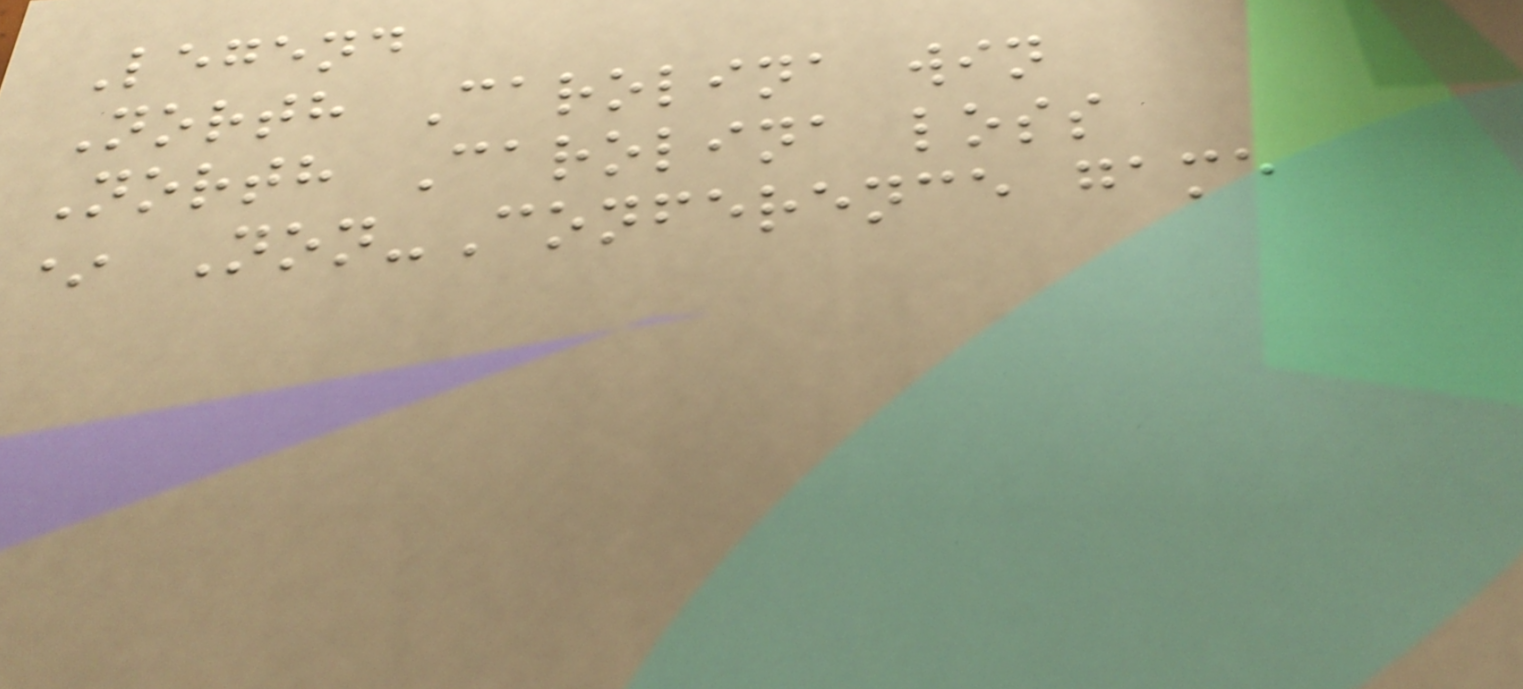Legend
North Carolina win
North Carolina loss
* Non-Conference game
